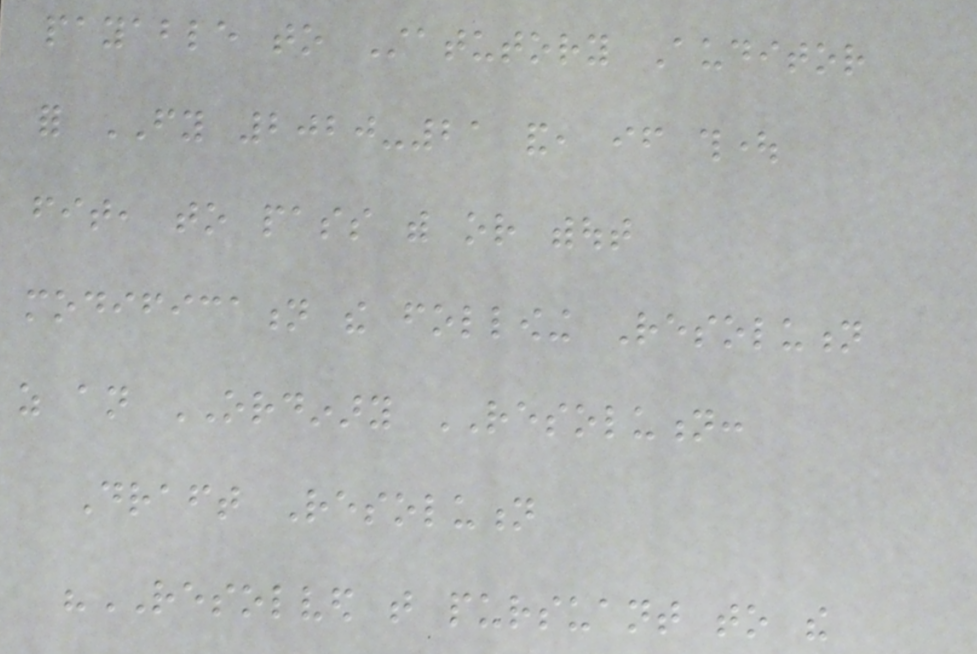payable to Statutory Auditor
for FY 2020-21 and, if thought
fit, to pass with or without
modification the following Resolution
as an ORDINARY RESOLUTION:
Draft Resolution
"RESOLVED that pursuant to the
